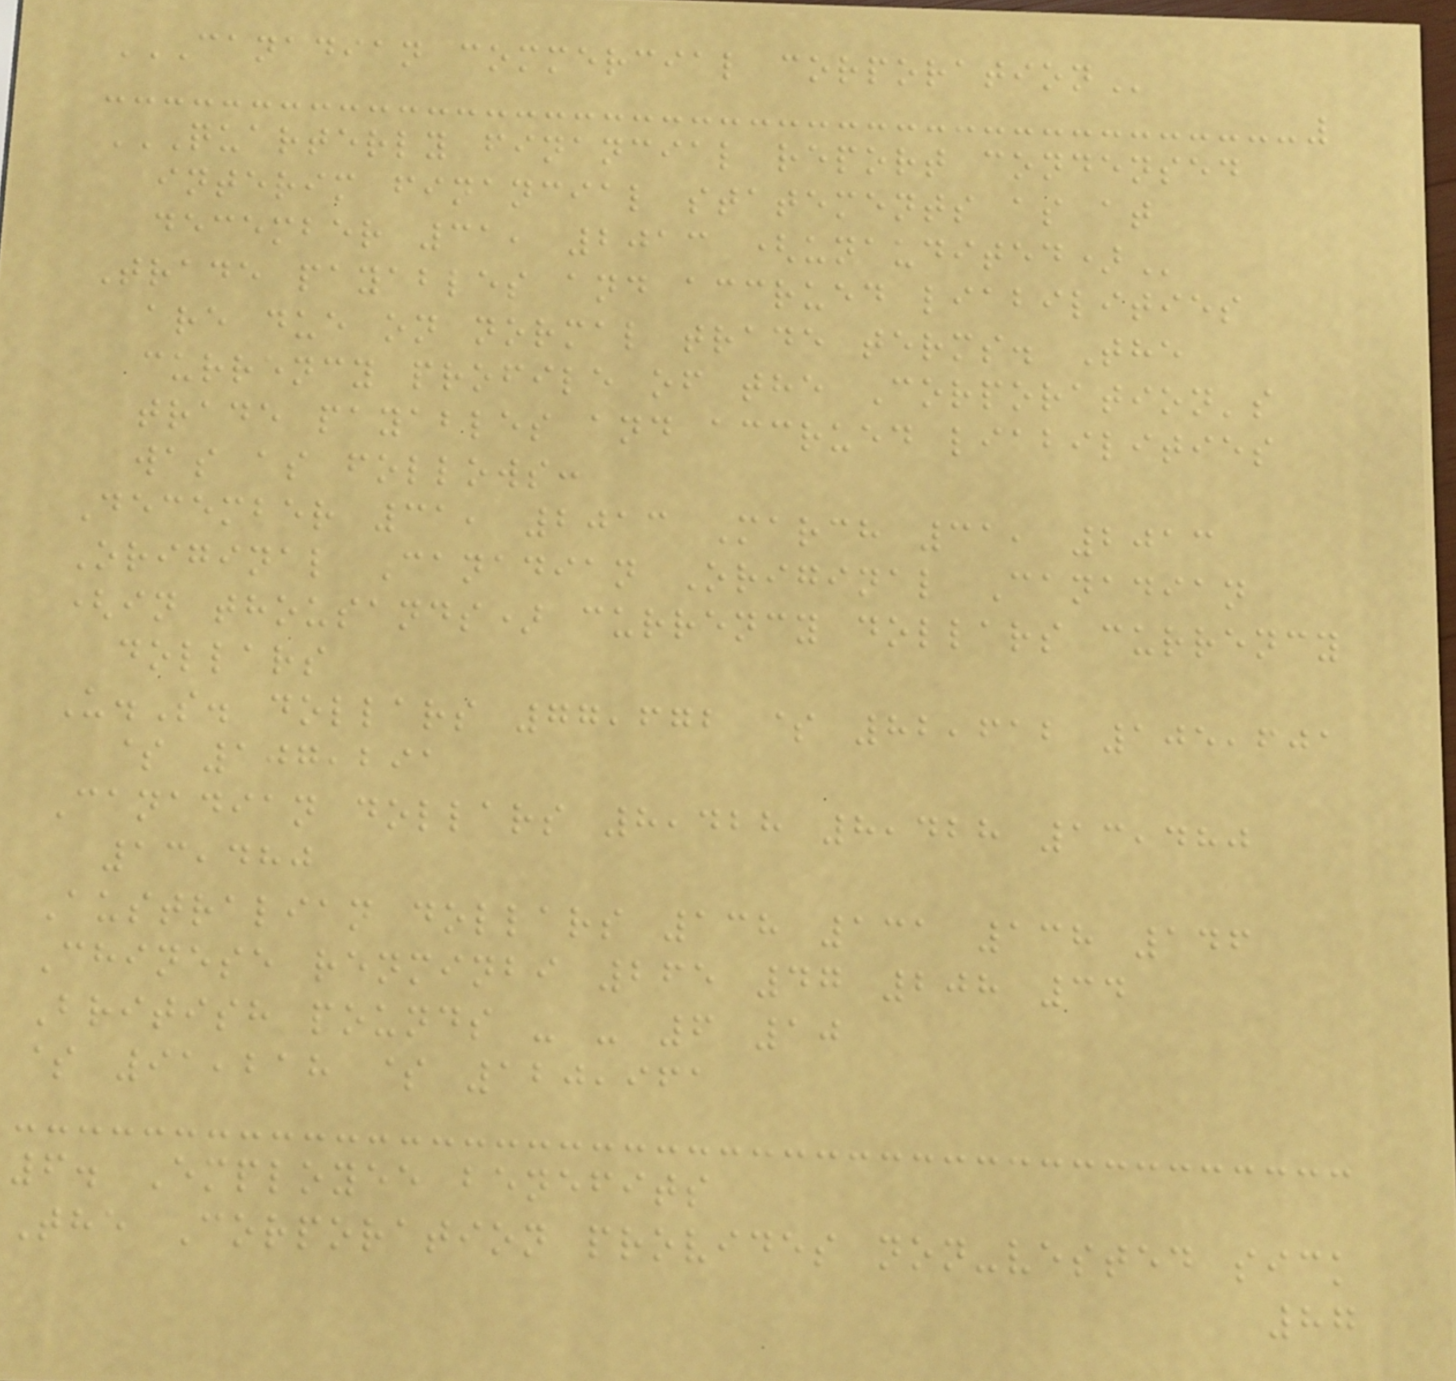CANADIAN COMMERCIAL CORPORATION
QUARTERLY FINANCIAL REPORT CONDENSED
INTERIM FINANCIAL STATEMENTS AS AT
DECEMBER 31, 2013 (UNAUDITED)
Trade payables and accrued liabilities
are due on normal trade terms. The
currency profile of the Corporation's
trade payables and accrued liabilities
was as follows:
December 31, 2013 March 31, 2013
Original Canadian Original Canadian
(in thousands) currency dollars currency
dollars
U.S. dollars 77,672 $ 82,612 105,601
$ 107,291
Canadian dollars 8,428 8,428 13,480
13,480
Australian dollars 138 131 138 146
Chinese renminbi 265 47 208 34
British pounds - - 6 10
$ 91,218 $ 120,961
6. Employee benefits
The Corporation provides non-vested sick
87
